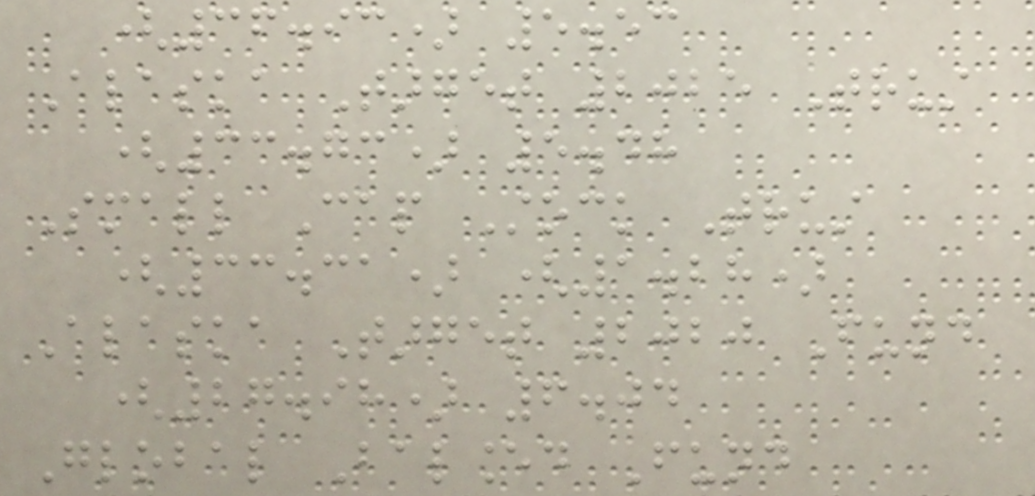(36.93) 5.53
Alaska Target 2025 Trust
(33.73) 5.48
Small Cap Stock Trust
(33.31) (1.28)
Alaska Target 2020 Fund
(27.98) 6.04
Global Balanced Fund
